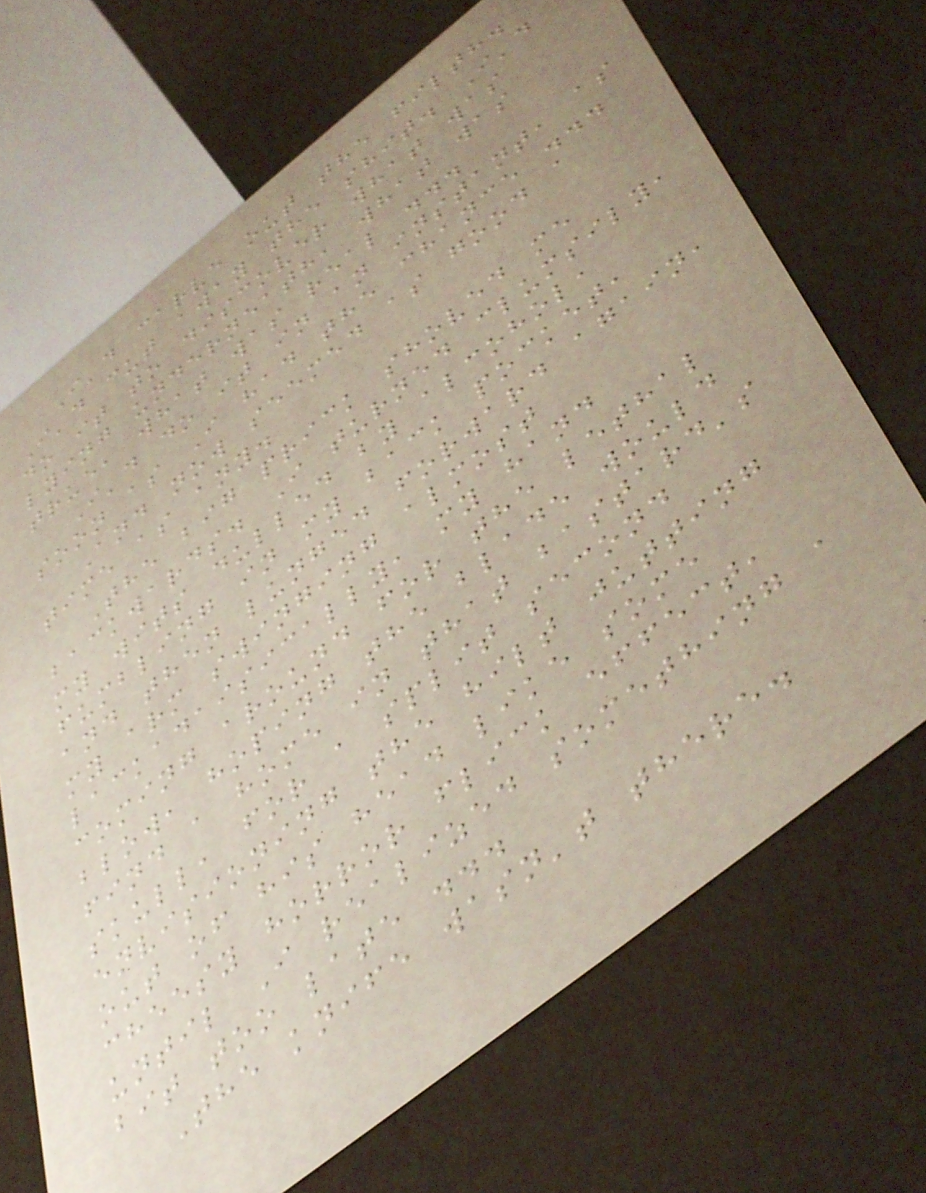I'd carve out the filth.
I'd cut away the shit. I'd
do it to discover what was
lying underneath, what was
true, what was real ...
I'd do it in an instant, as
soon as I had the chance ...
And now seemed as good a
time as any.
The big prick shoved me
backwards. I turned clumsily,
my wits dulled by alcohol,
fumbling in my back pocket,
and then lunged forward again,
my arm swinging almost
lackadaisically, my hand
coming around for the lethal
blow, hoping the blade would
find a home in that bastard's
skull, for a split second
envisioning the hilt jutting
out of his head like some
cheesy horror flick effect,
until I realized something a
bit too late ...
The knife wasn't there.
